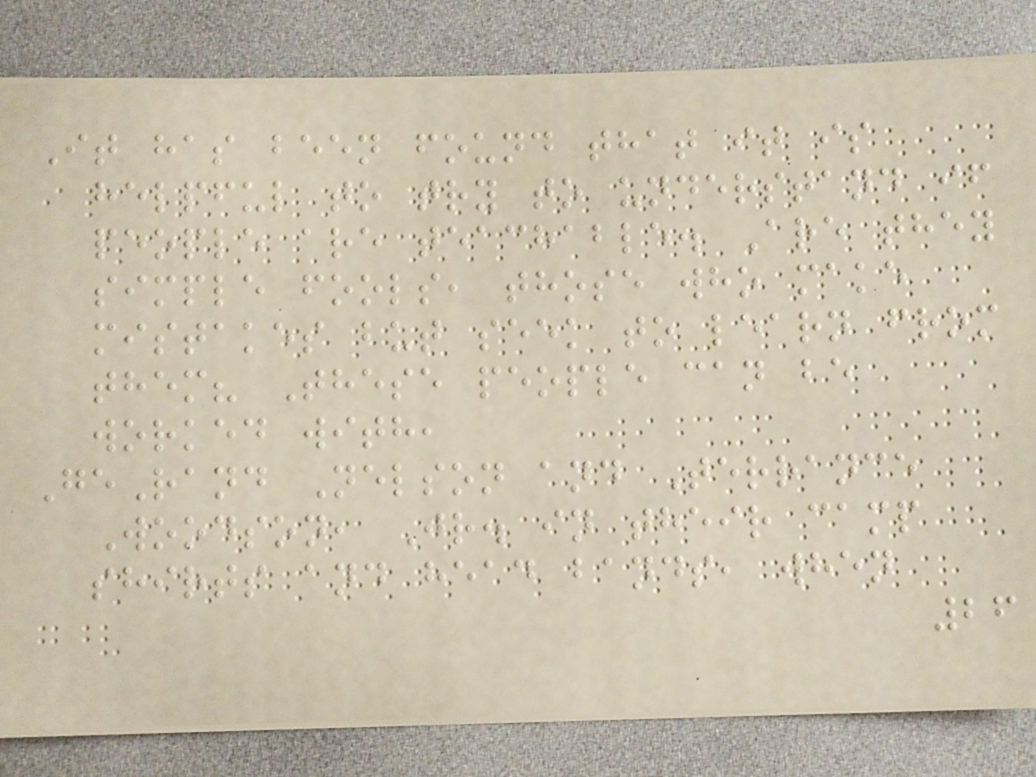It has been found that it is
helpful to try to understand if
people are teachable. Are they
simple fools, those who make
mistakes but seek to learn from
them? These people can be
worked with,
GeRand Nelson and Terrance
Woodson, Jr. in their camp
shirts and head bands, when
26
